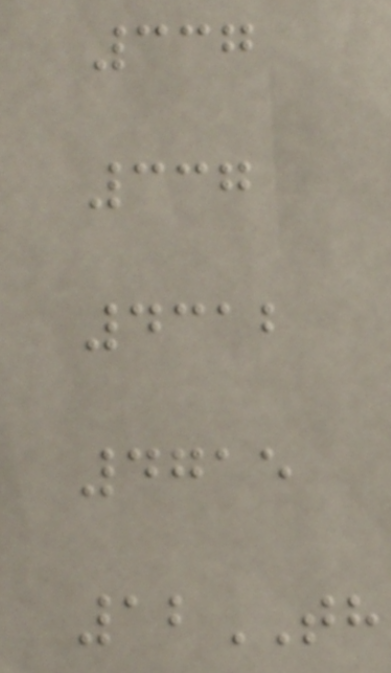337
337
4312
4715
12TH
